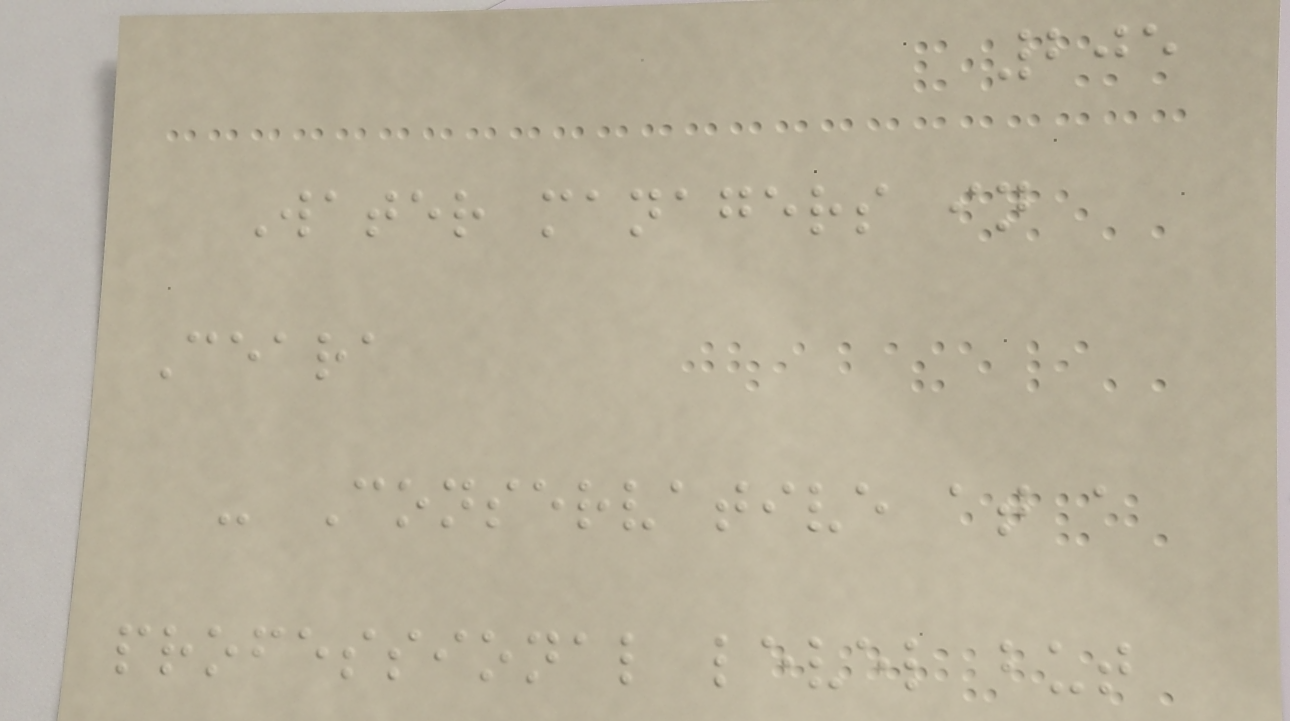205
Water managers in
Ceara
- Conservative at a
professional level but
